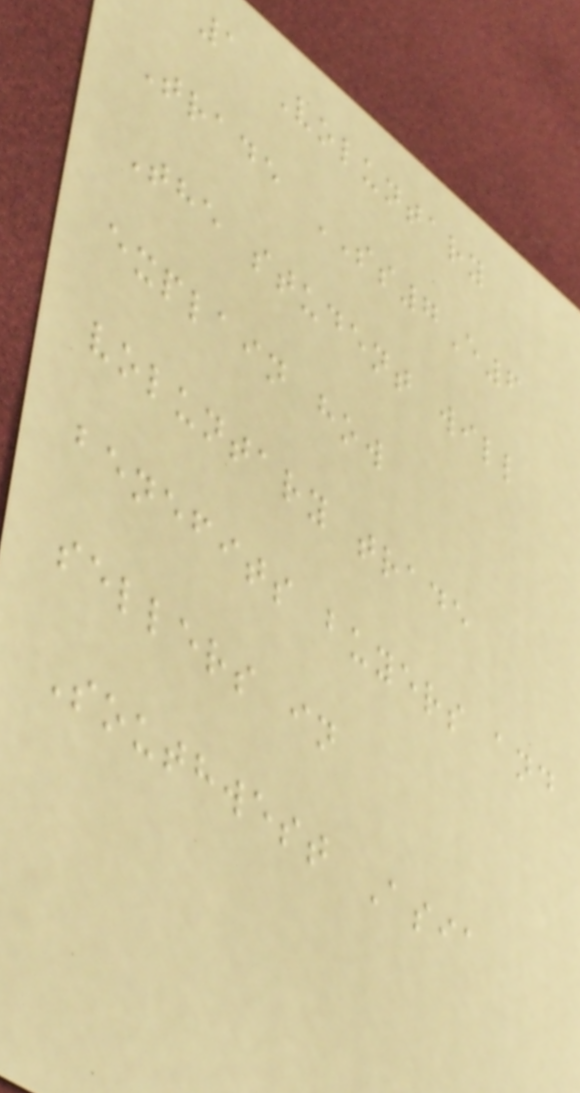1 Voluntary
Trade SS7E6
The student will
explain how
voluntary trade
benefits buyers and
sellers in
Southwest Asia
